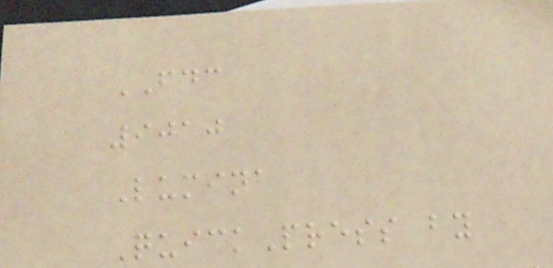FDC
9010
Lumina
QuickPress by
